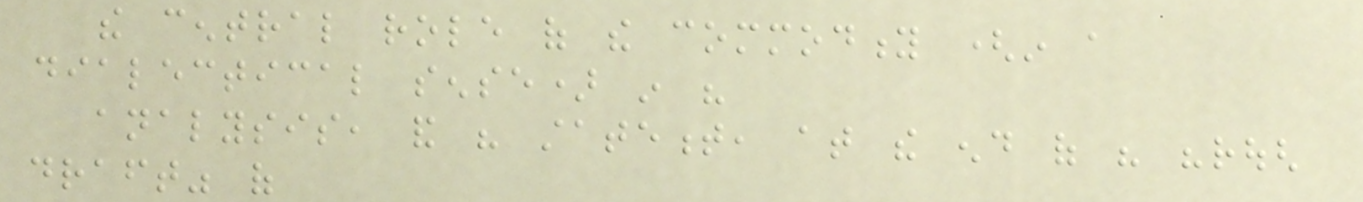the central role of the commodity (in a
dialectical sense) in his
analysis, and his statement, at the end of his "rough
draft" of
